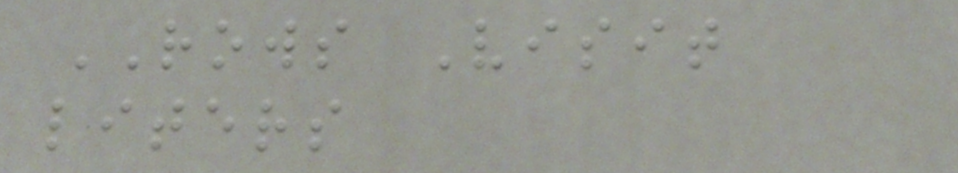ROWS Visit
liters
